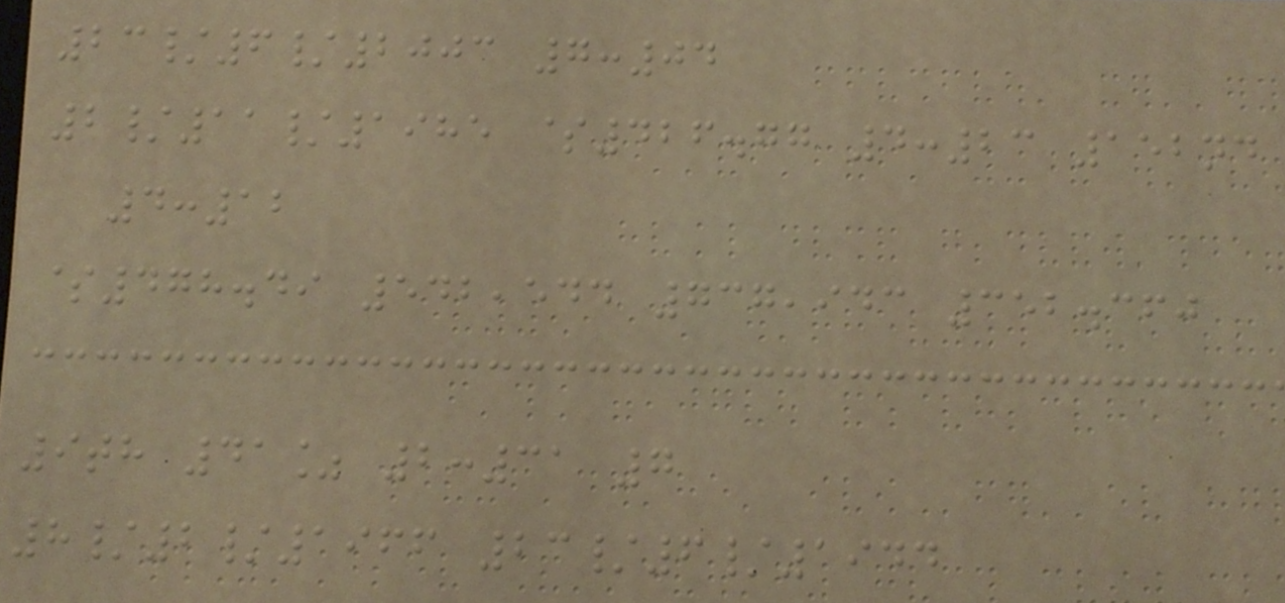23/6/2003 7:04
2/11/1985 $426.77 4:23 152nd
4:12
$478.49 542,544 737,943 352.360
9th 41% 2:31 7
8/2/1966 23/6/1944
